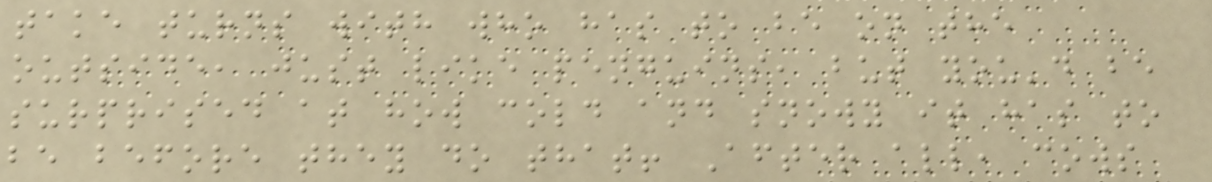take turns with who has to be on the
outside, just like penguins, but you'd be
surprised at how cold and snowy it has to
be before they do that! After all, cows
